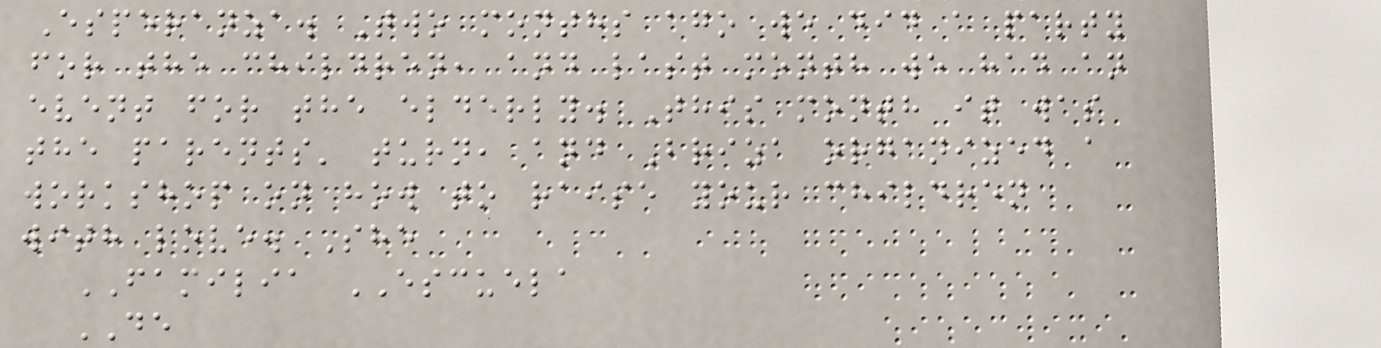Esperanza. Two months ago we did a party
for the children, and last month we had an
event for the elderly. This month it was
the parents' turn, and Briza organized a
workshop on how to raise your children
with love. She
FAMILIA ESCUELA
DE
